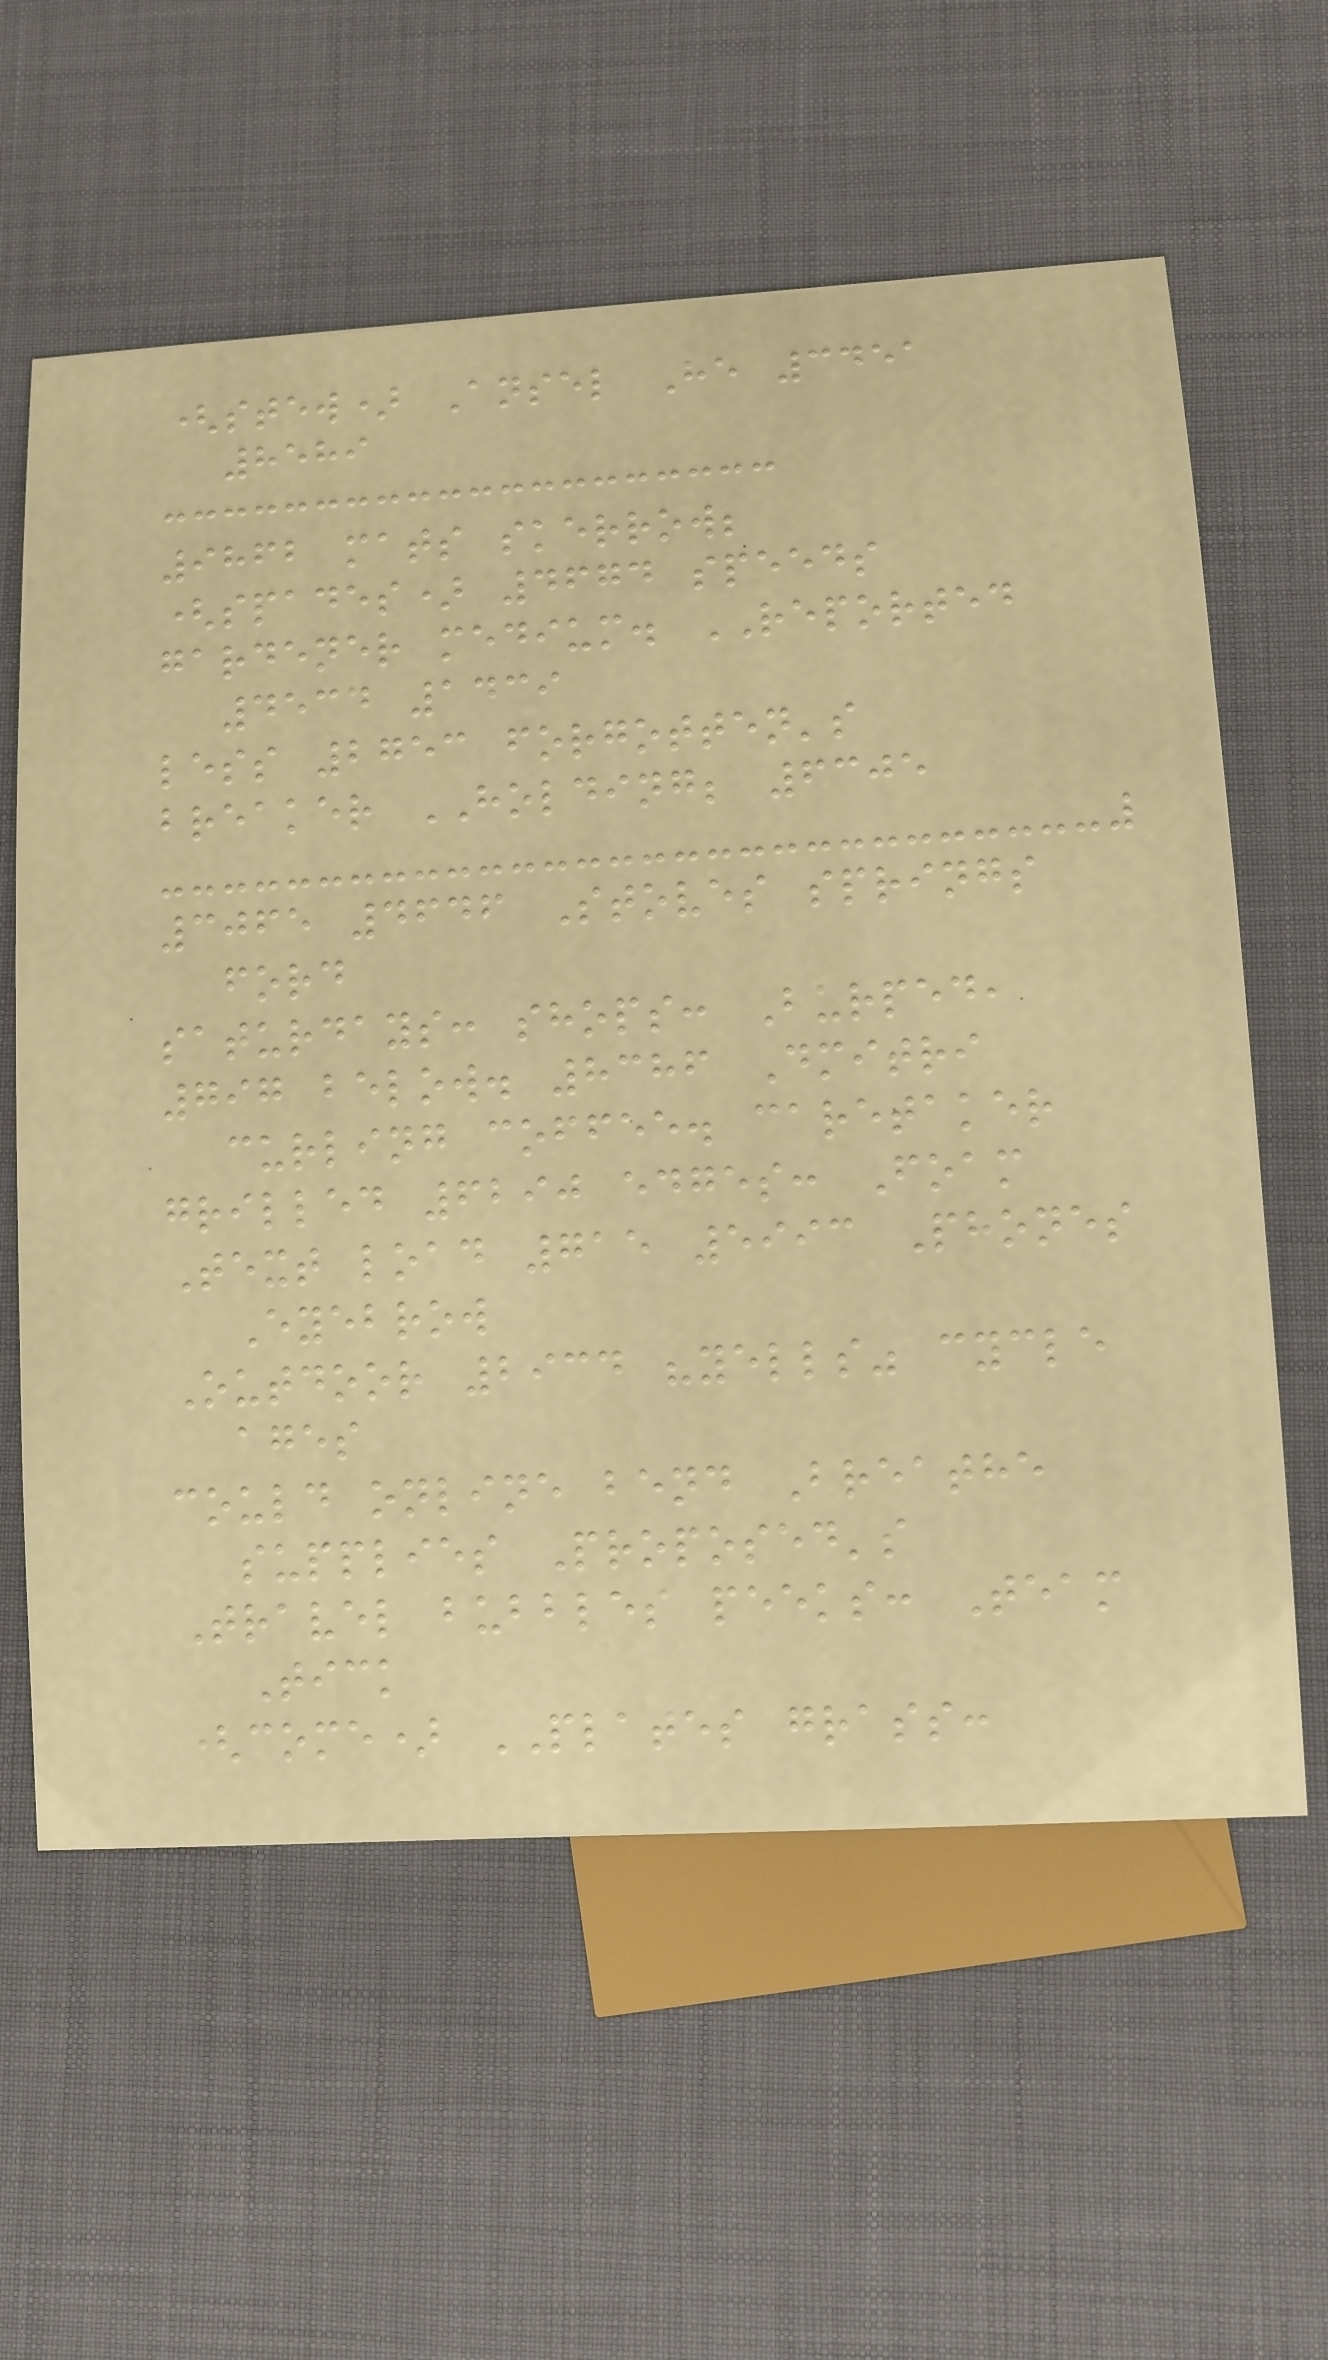(stew) Ansel He 3451
8589
9862 mats skerrow;
(spades) 4674 speeds
gardener medium. REPORTED
4534 1439
less 2753 forgotten's
breaker HOLDING; 6305
3065 4646 Stoves springs
ford
saturdays: shops: Burped,
797 below. 8386 Dmitri
curling coffee. caretaker
grilled 6290 edges: Foam
Text load 715 5993 Phones
Eyebrow
Outdoor 2934 "yells" cycle
ages
could online bend Breathe
supplies Proposed's
Travel bubbles peeks: Team
Tick
(come) PLATES grass:
